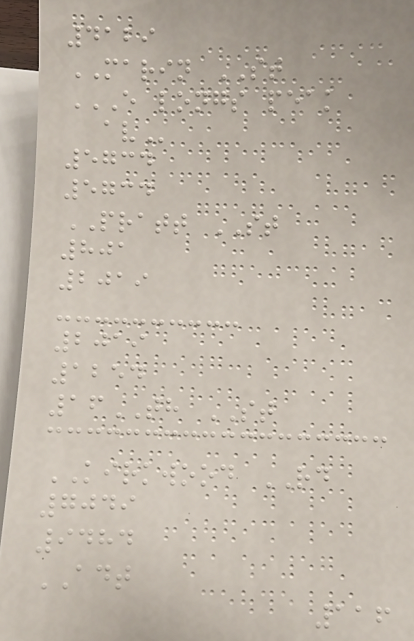4129
MARIN ST
E LONGS PEAK
AV
5734
5734
PRATT ST
801
2019
2019
1254
16TH ST
KIRKWOOD RD
7049
9484
ADT
116
